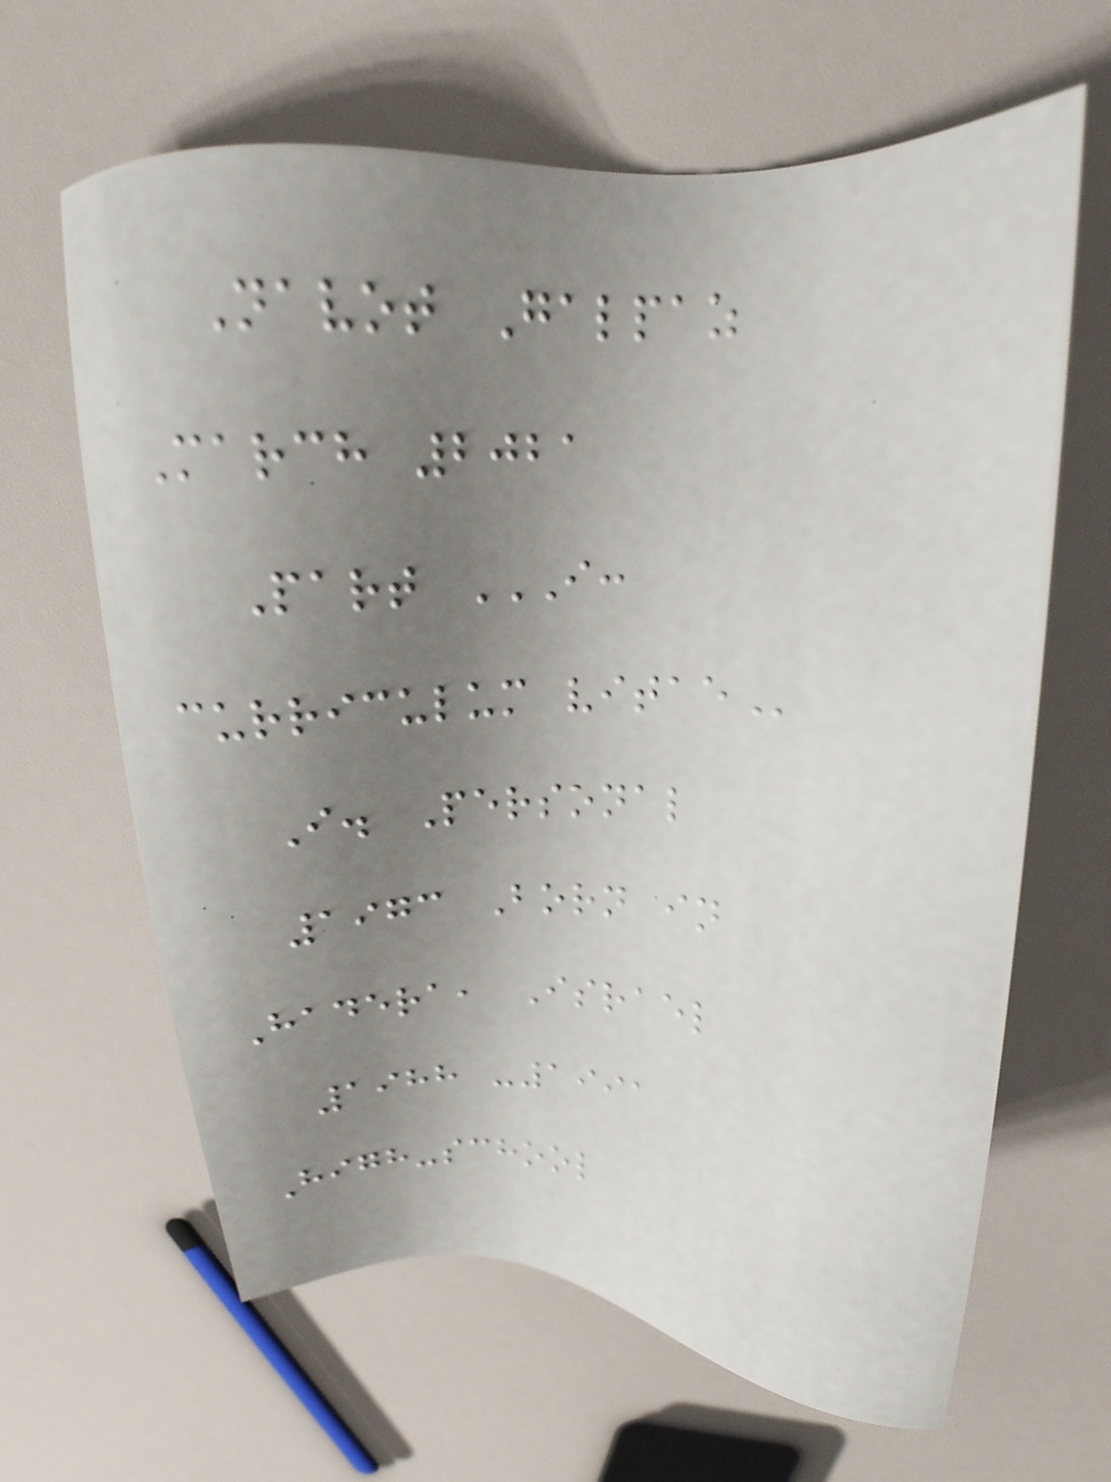Navot Galpaz
March 2021
Part I:
CURRICULUM VITAE
I. Personal
1973 Born in
Hadera, Israel
1988 -1991
High-school
